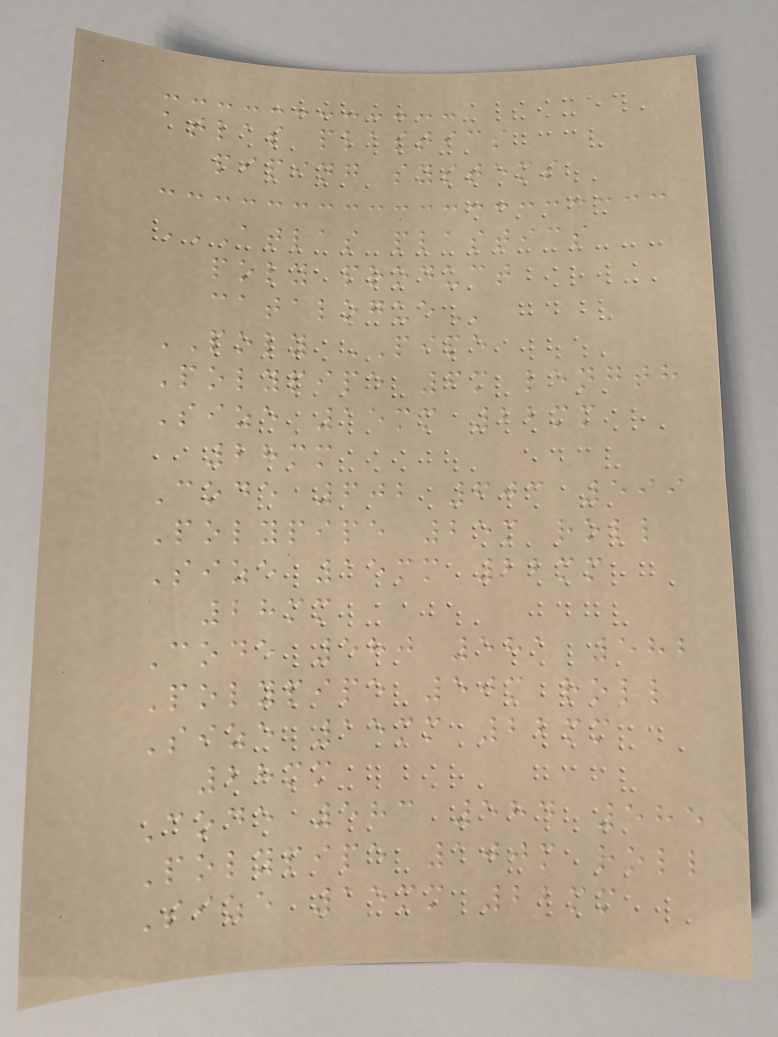atlas plastics
piping systems
ATLAS PLASTICS
POLY PRODUCT
CATALOGUE
POLY PIPE
Polypipe 6m length
Size 15mm 22mm
28mm
Code 602 603 599
Polypipe 25m roll
Size 15mm 22mm
28mm
Code 580 581 582
Polypipe 50m roll
Size 15mm 22mm
28mm
Code 583 584 585
Polypipe 100m roll
Size 15mm 22mm
